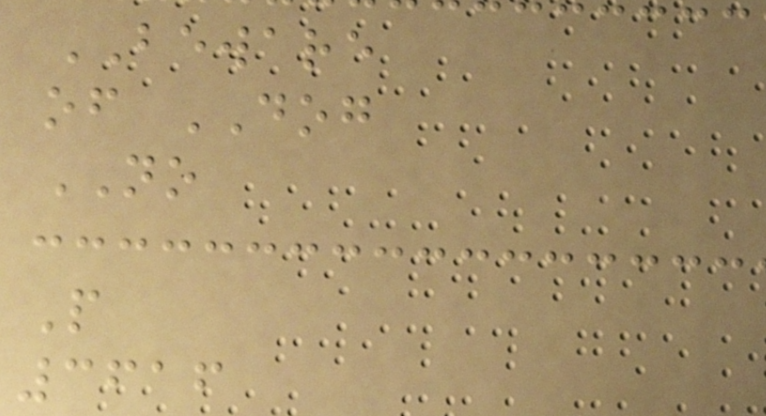BEWARE
of DOG
NO
P
3616
